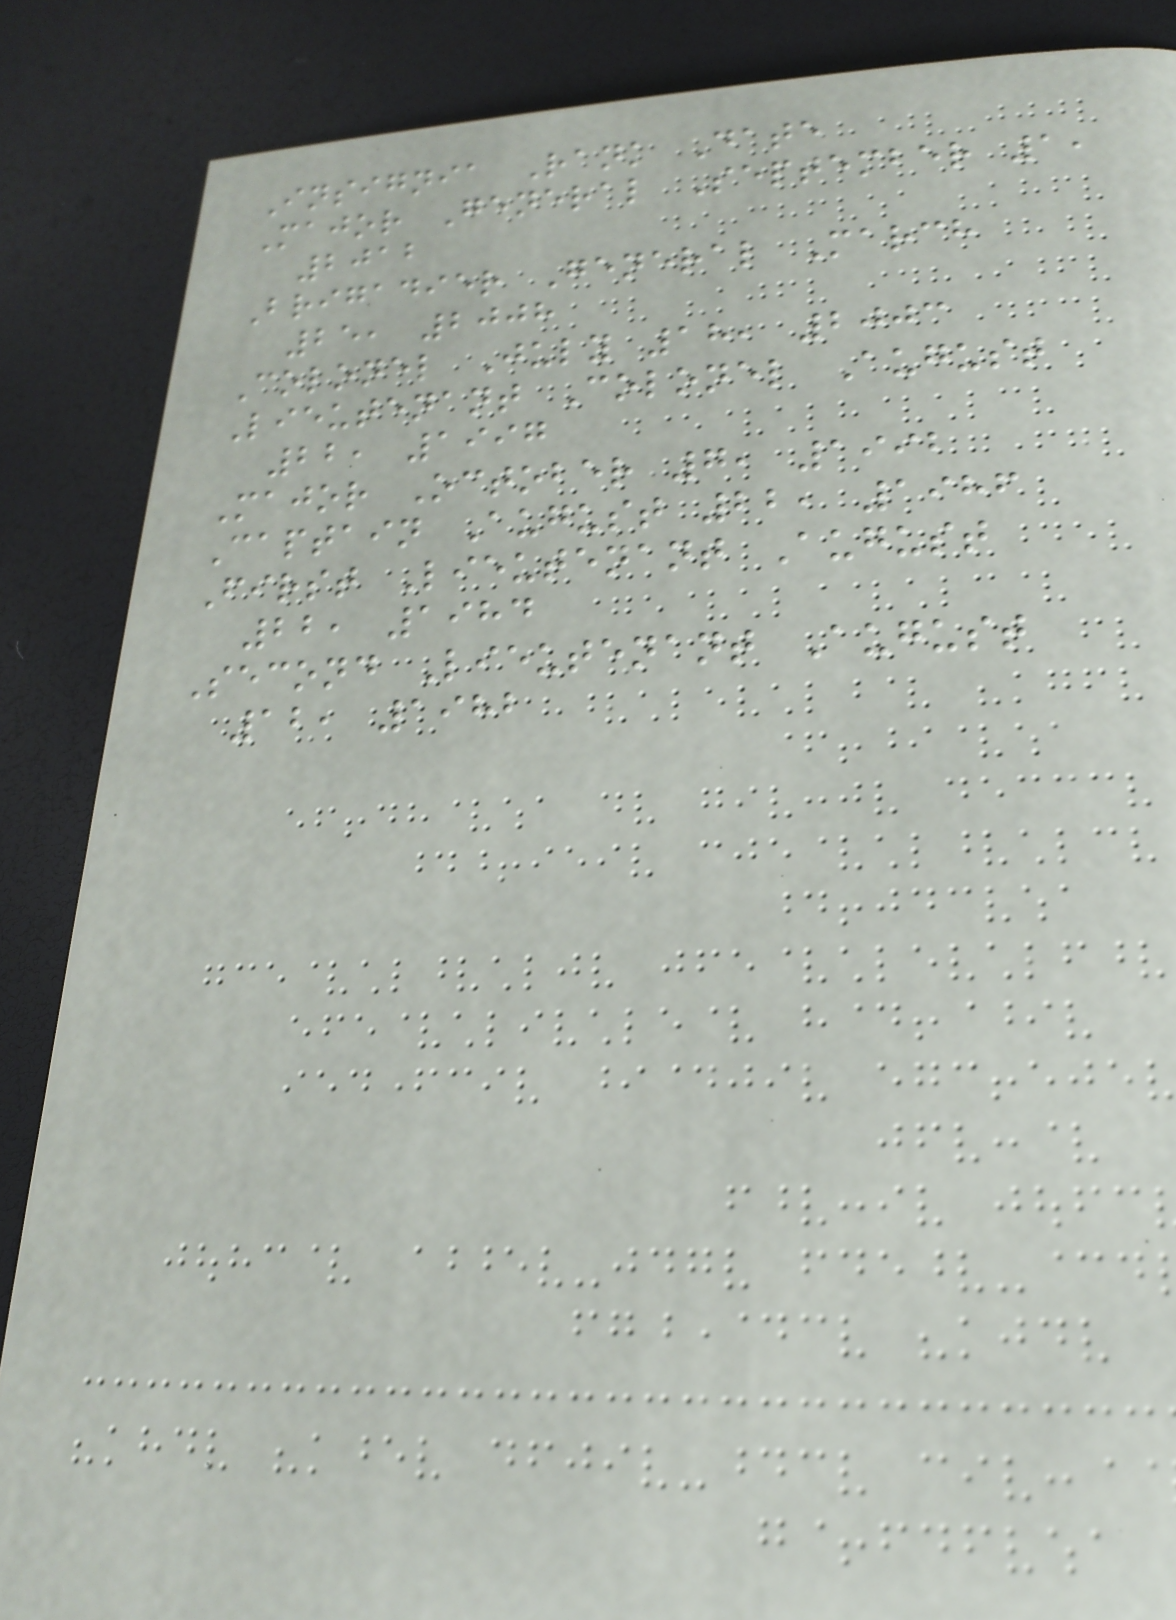Insignia Rank Date
Major General September 1,
2012
Brigadier General March
25, 2008
Colonel July 18, 2003
Lieutenant Colonel August
22, 1997
Major October 7, 1992
Captain August 22, 1986
First Lieutenant August
22, 1984
Second Lieutenant August
12, 1982
